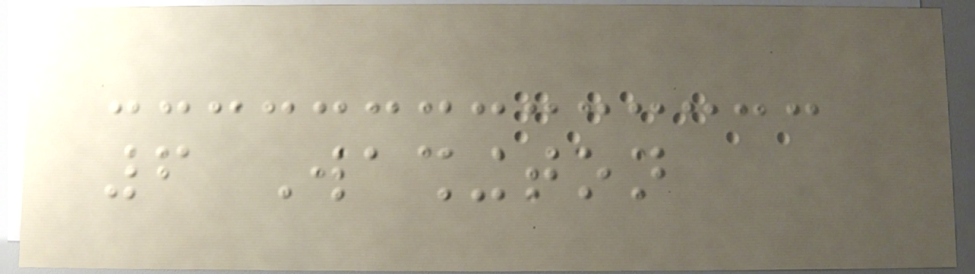6 Washington
